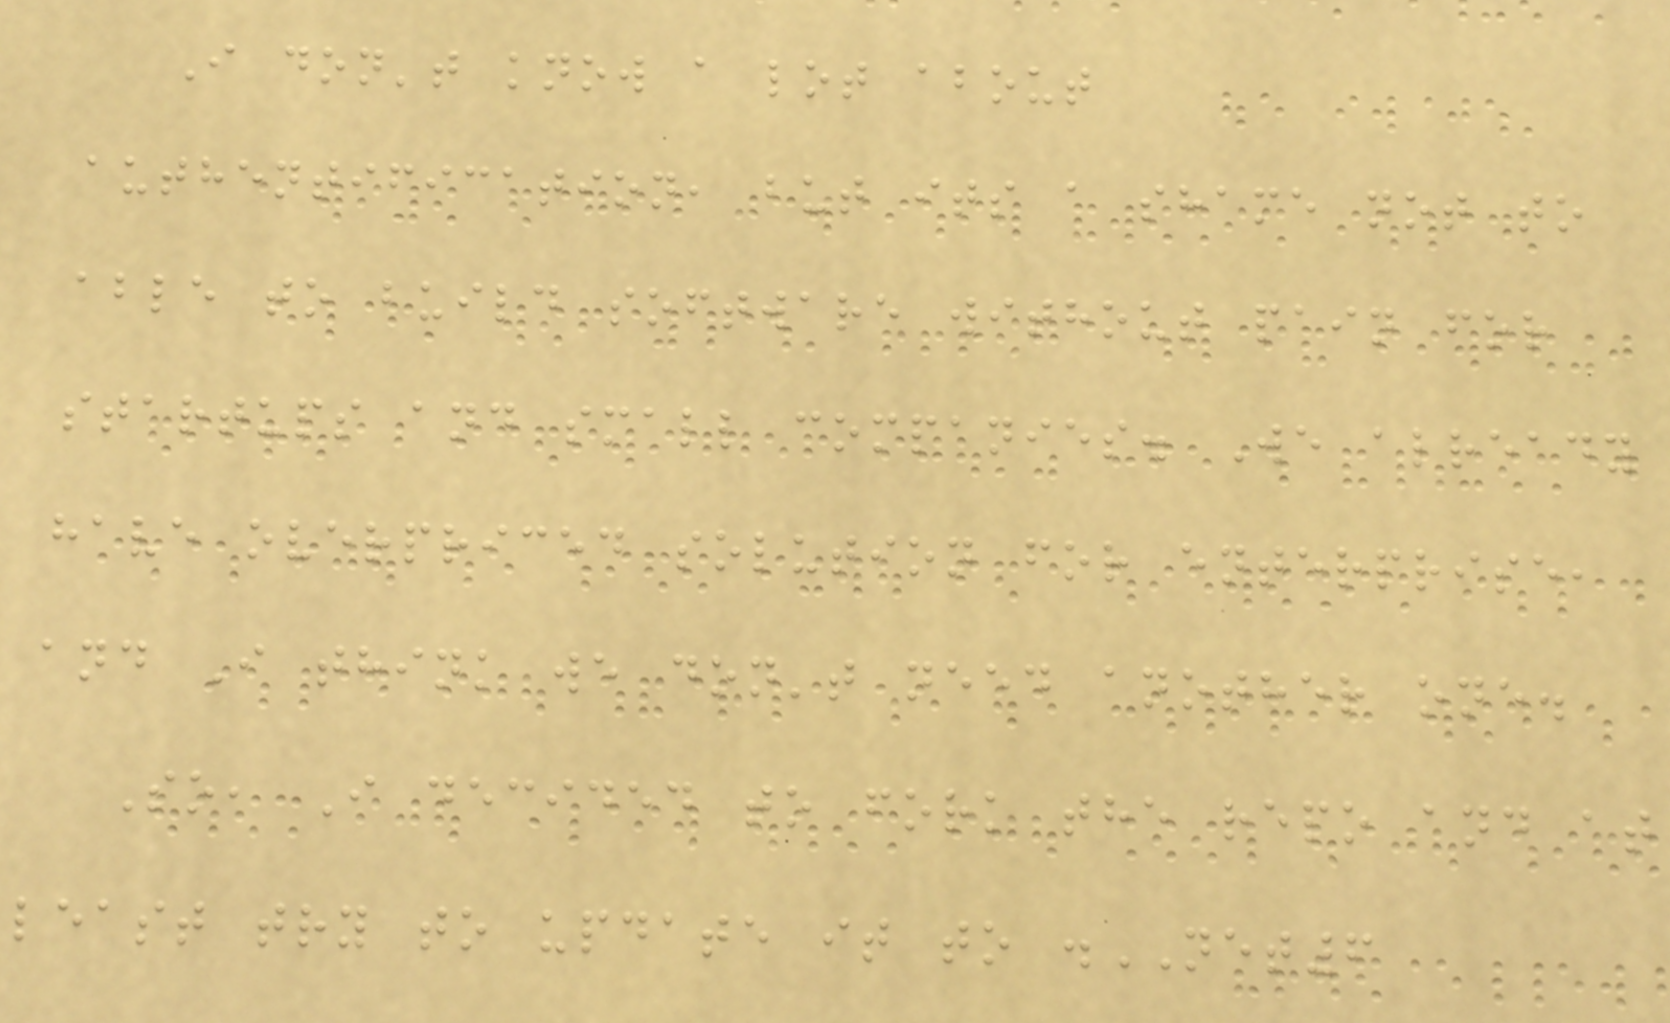I don't know a lot about
authentification, but its a shame not to
able to build software without pain for
startups and small companies. We already
have overpriced solution for enterprise,
and I think we don't need another one.
So, I decided to fork the repo and at
least try to update it to .NET6
